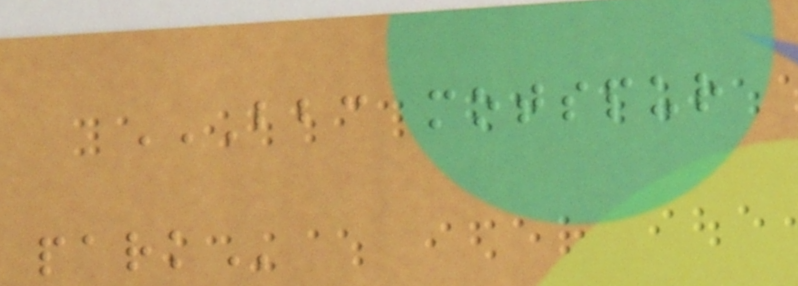BBC MOTSPUR
PARK
